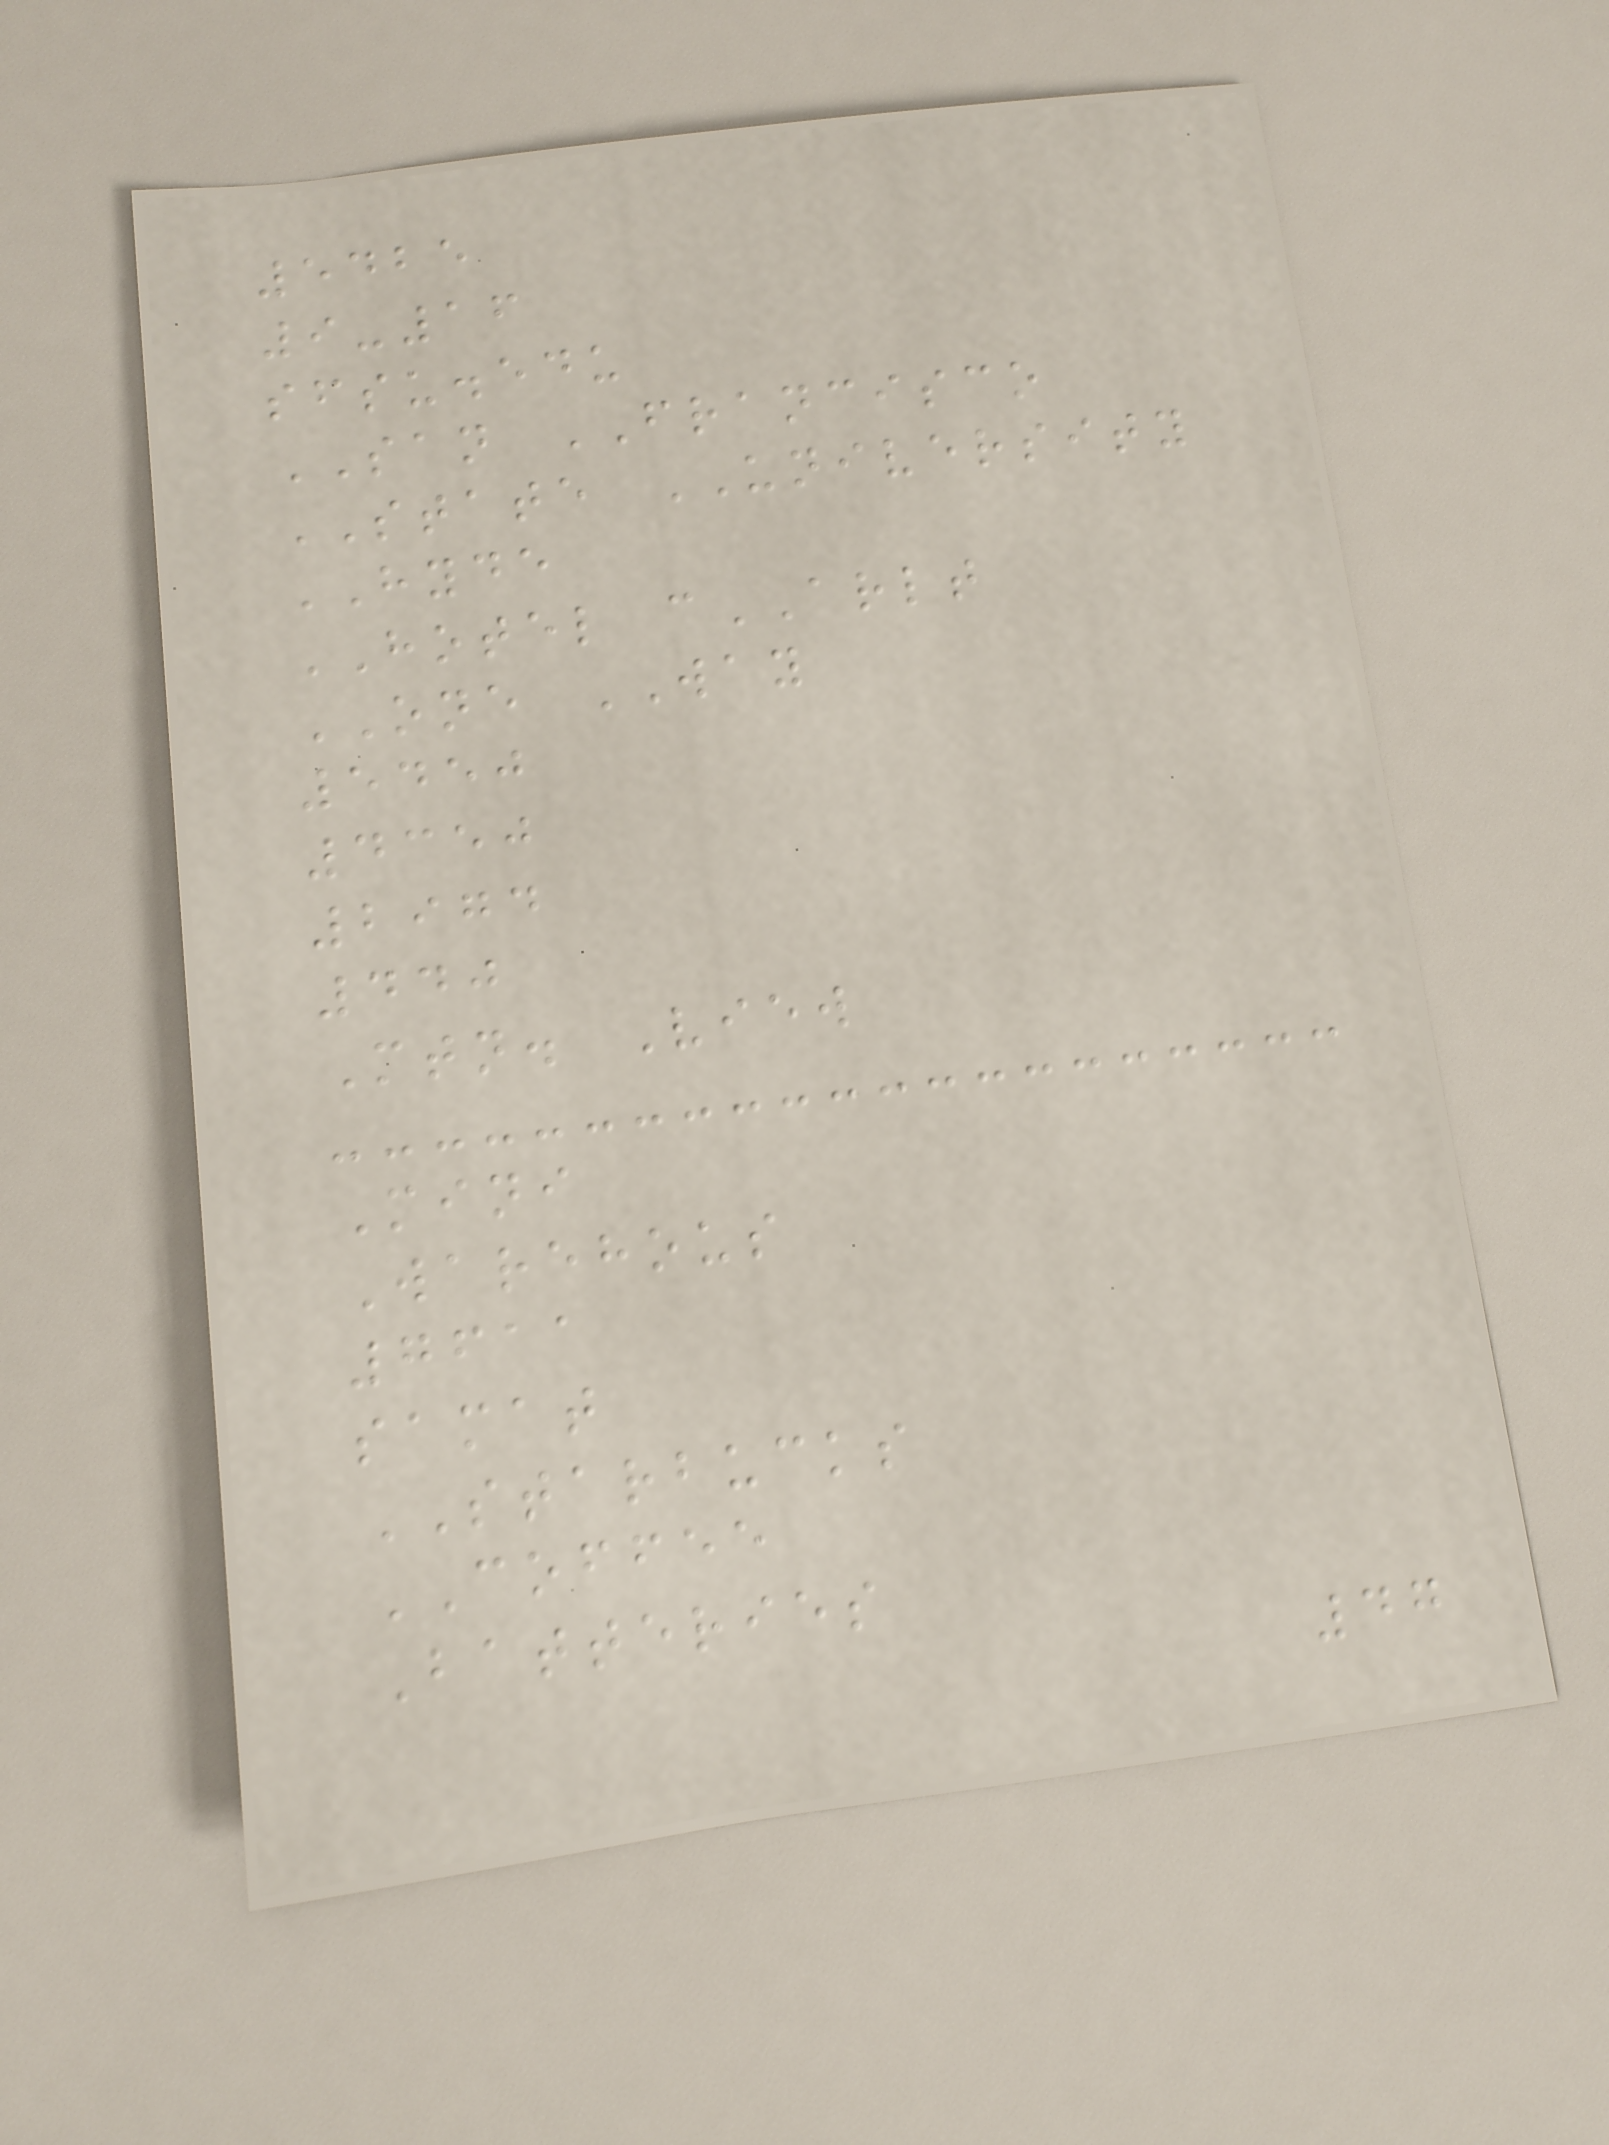5425
9-16
sfsu.edu
SAN FRANCISCO
STATE UNIVERSITY
HYDE
HOTEL cARLT
ONE WAY
5450
4350
2974
440
Mtn. View
Mini
Warehous
7611
samat
STARBUCKS
COFFEE
Batteries
47
